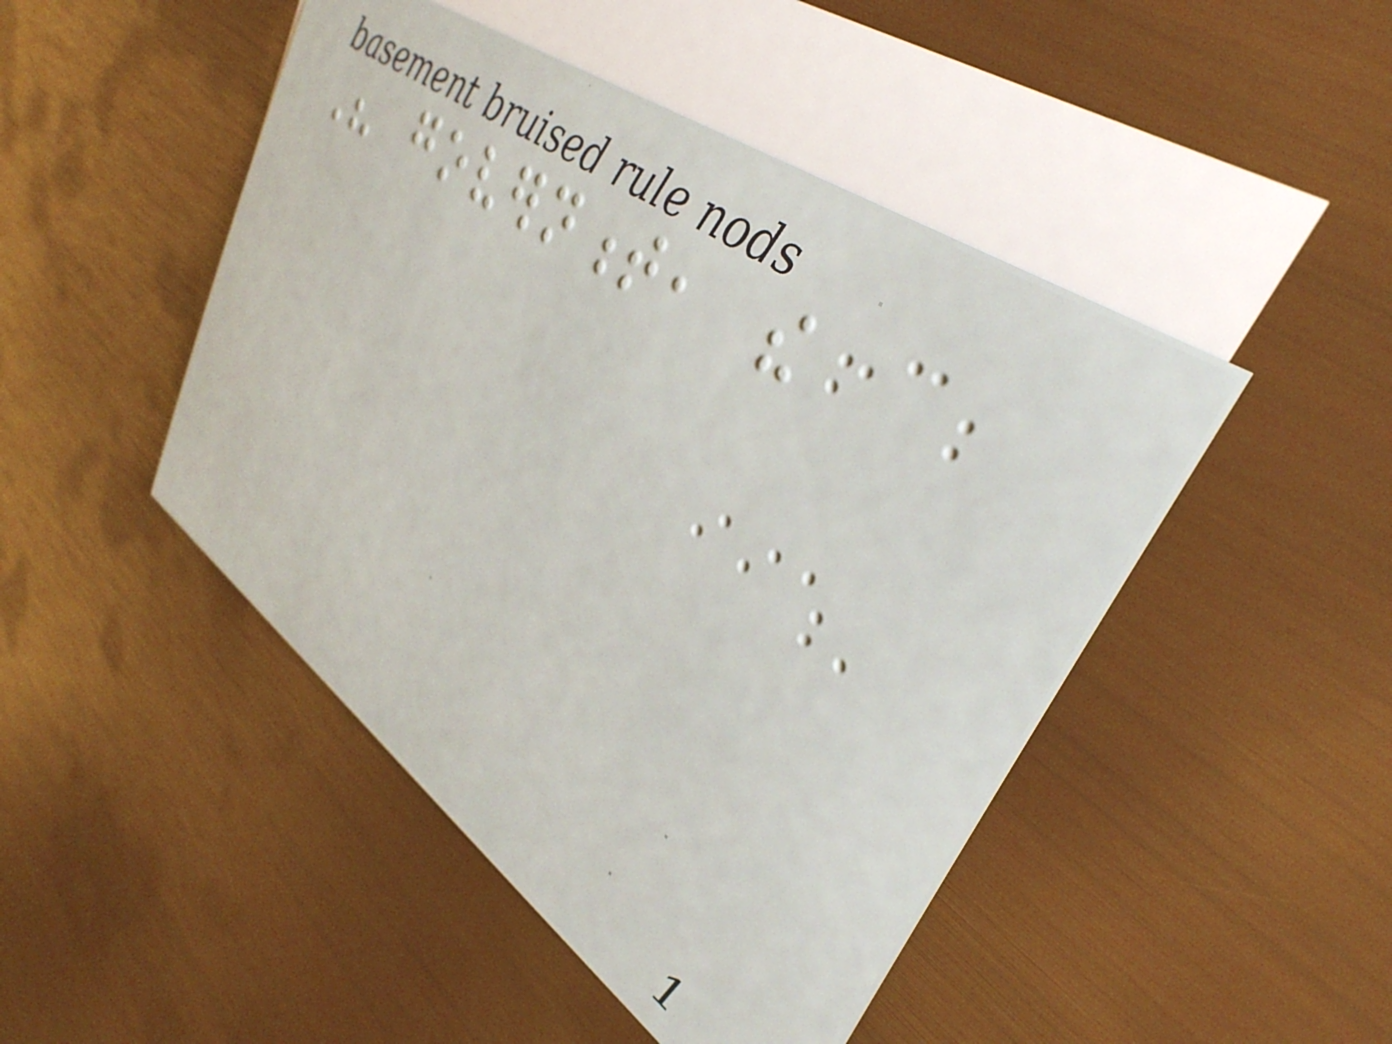His government, the
